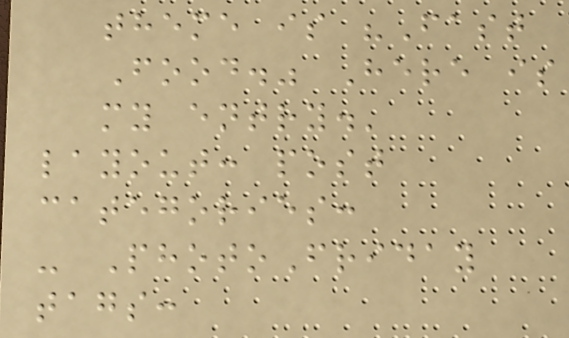theme is "Fast
Food." Here is
my entry.'
layout: post
categories:
- PhotoFriday
tags:
